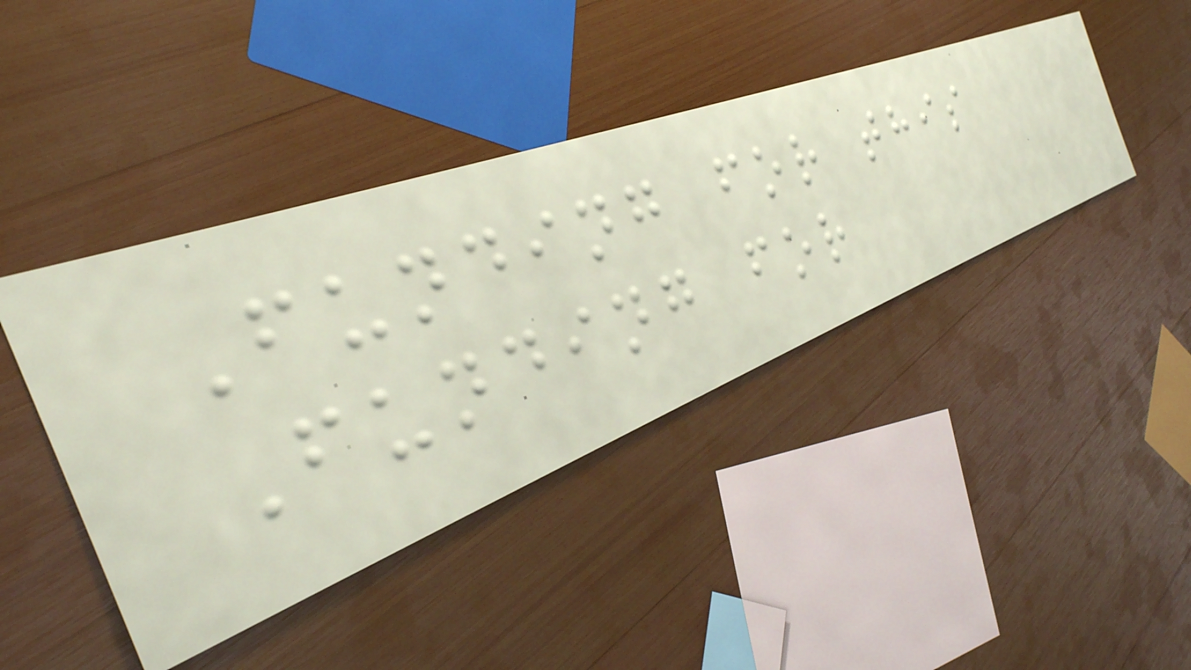Funding for this
Funding for
